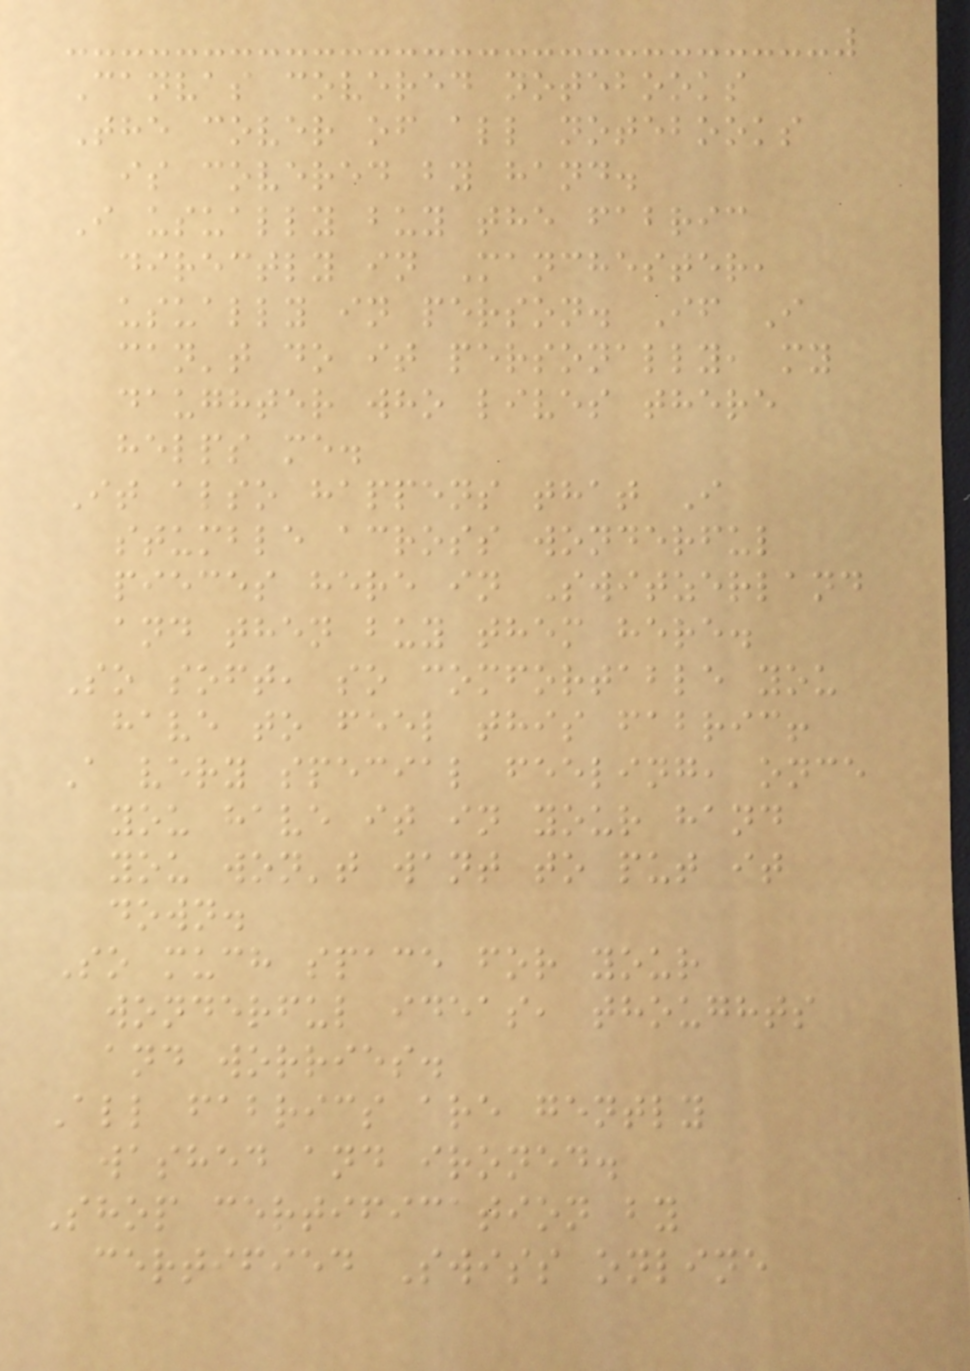Canvas covered notebooks
The cover of all notebooks
is covered by hand.
I usually buy the fabric
directly in Manchester,
usually in person. If I
can't do it personally, my
daughter who lives there
helps me.
It also happens that I
stumble across wonderful
pieces here in Switzerland
and then buy them here.
So soft, so comfortable you
have to feel this fabric!
A very special feeling, once
you have it in your hand
you won't want to put it
down.
So much space for your
wonderful ideas, thoughts
and worries.
All fabrics are gently
washed and ironed.
Shop certification by
certified Swiss online
